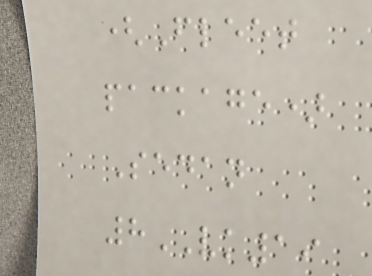(Fleet
package)
Sedan
8VK19
